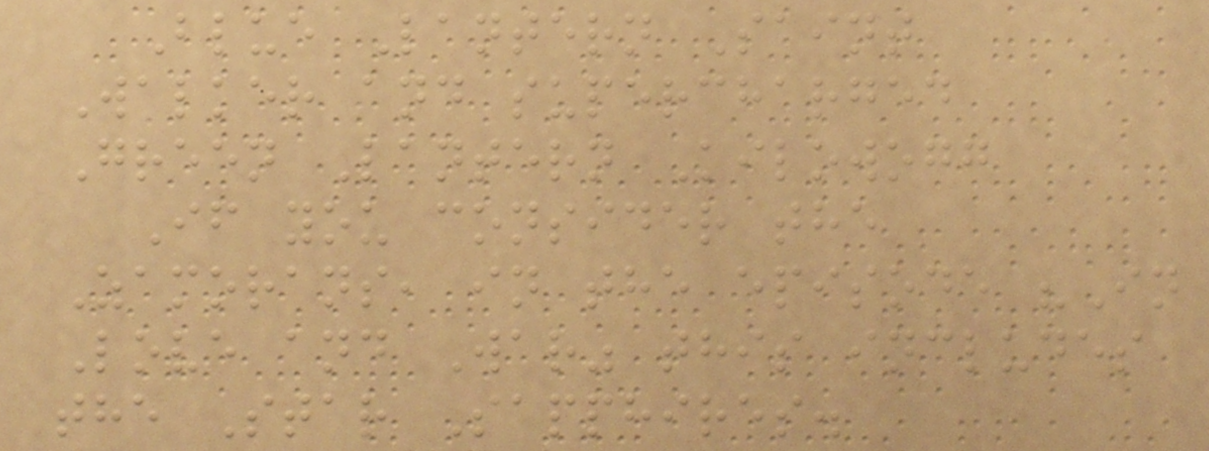Blue Lantern Saint
Walker and supercharged
Green Lantern Kilowogg
If you consider the
Zamorans, in the episode "In
Love and War" this includes
the Star Sapphires.
